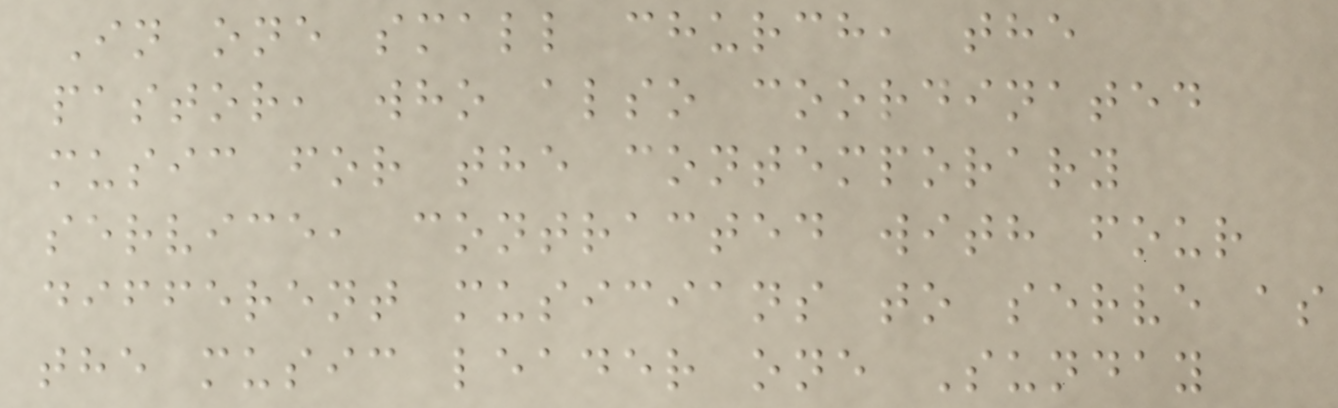In one small church, the
pastor, who also coordinated
music for the contemporary
service, contracted with four
different musicians to serve as
the music leader one Sunday
